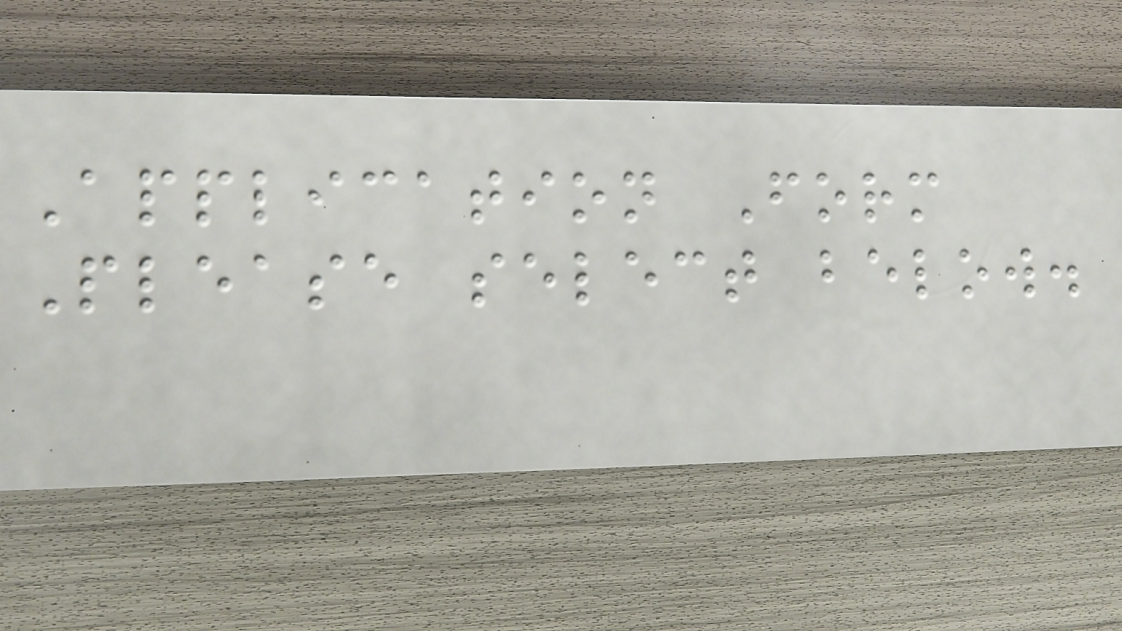Application Form
Please select below.
